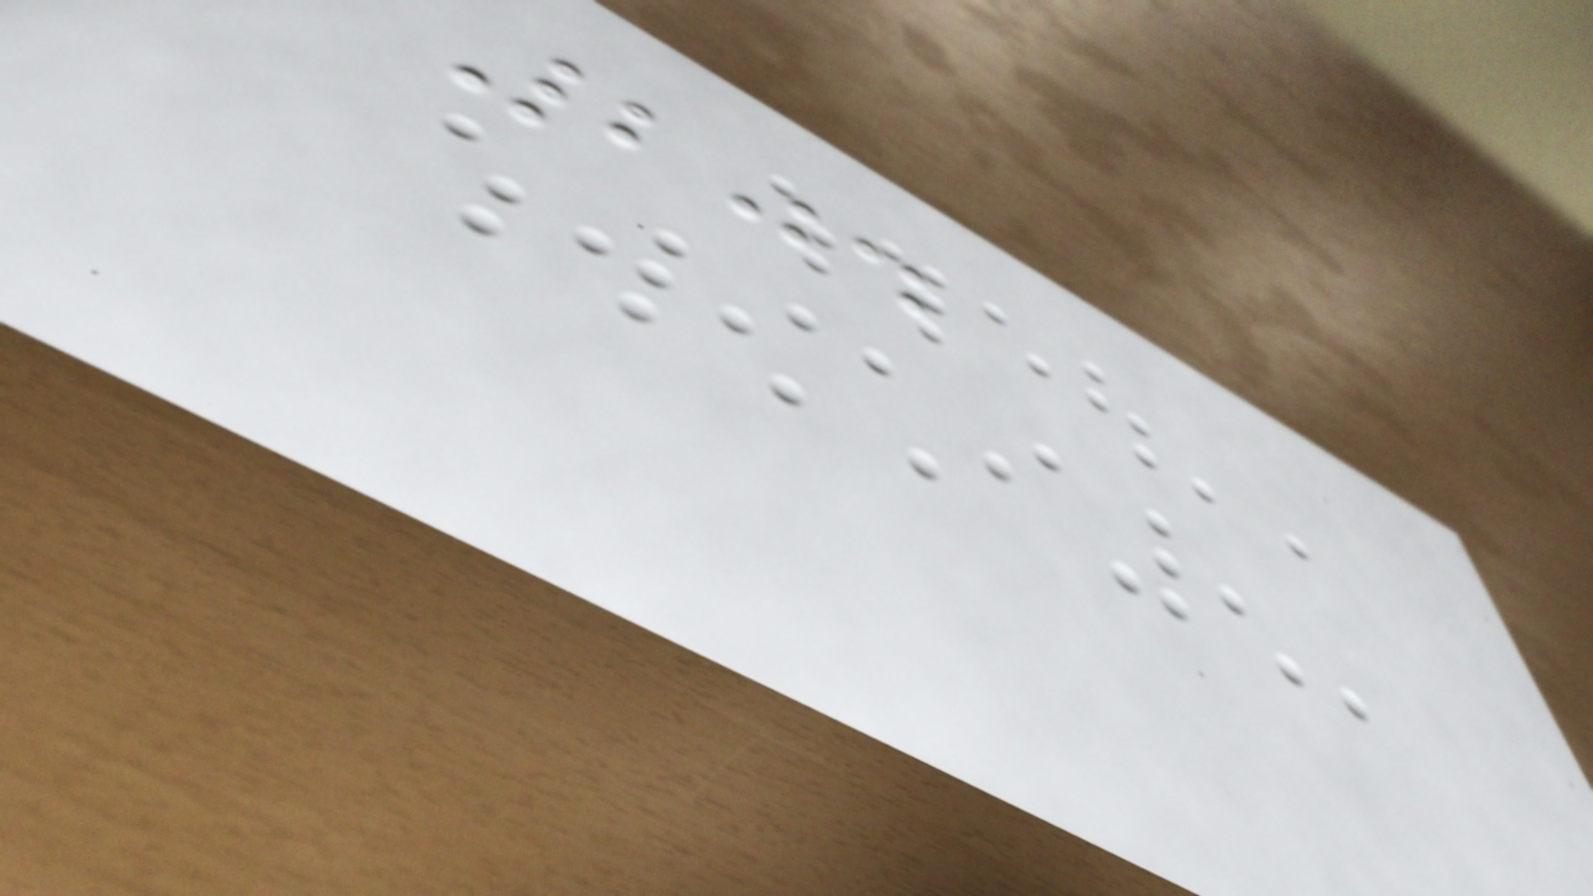204
